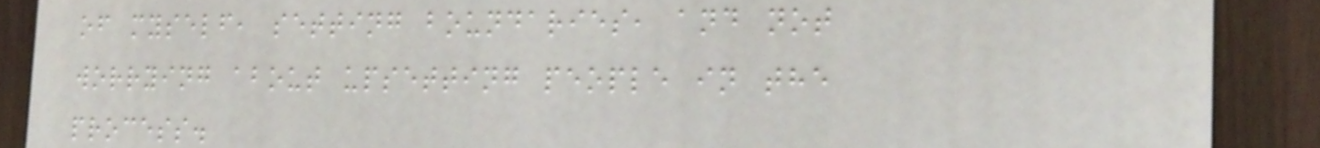of myself, setting boundaries, and not
worrying about upsetting people in the
process.
